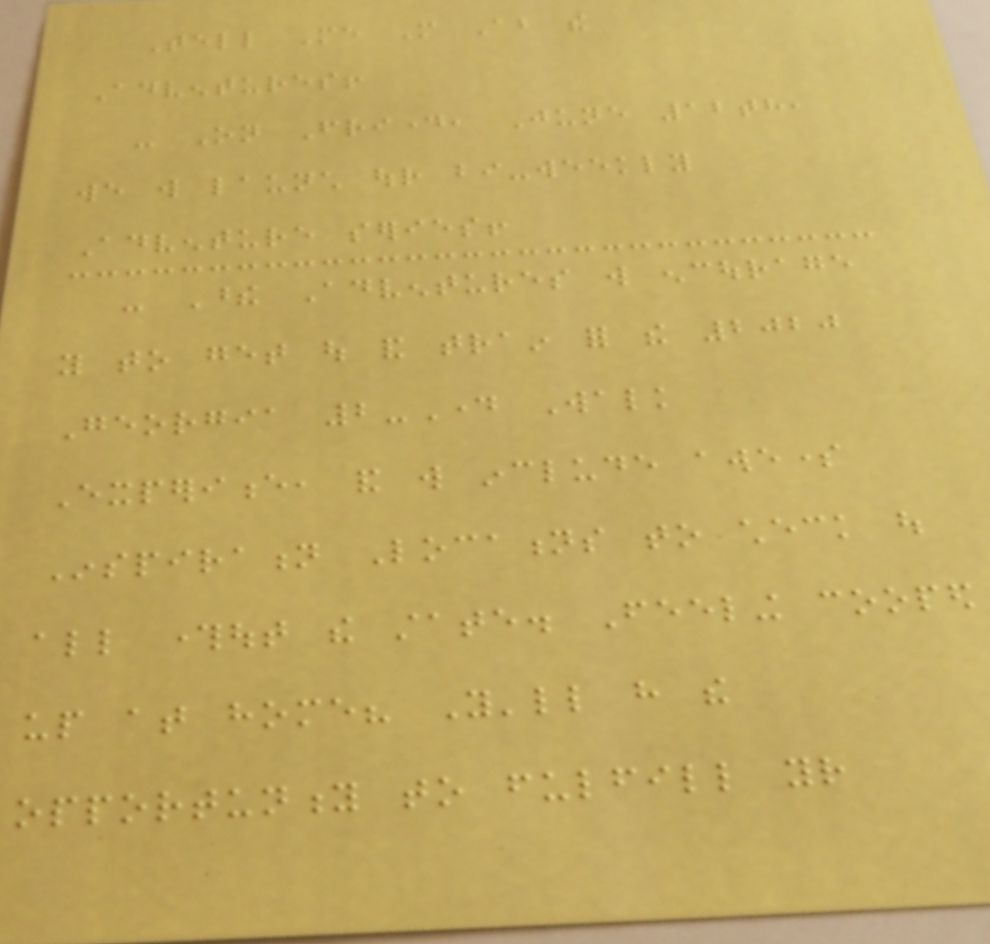Tell Me More About the
Adventures!
- On Friday, June 12th,
we will launch our bi-weekly
Adventure series!
- These Adventures will encourage
you to get out and train for the 2020
Georgia 2-Day Walk
Experience, and will include awesome
Inspiration Locations to check out
all throughout the state. Feeling cooped
up at home? You'll have the
opportunity to fulfill your
